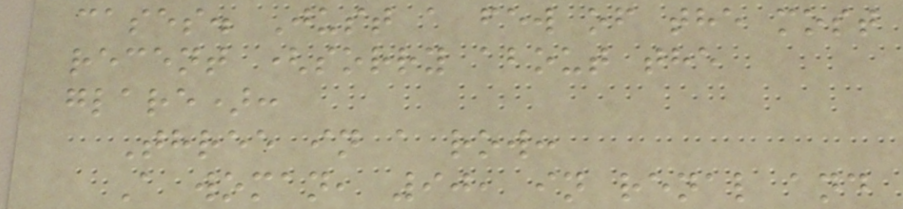cases. Just a few of the most
recent (sorry about the
glare):
Three in a row:
A woman, 90, in renal and
